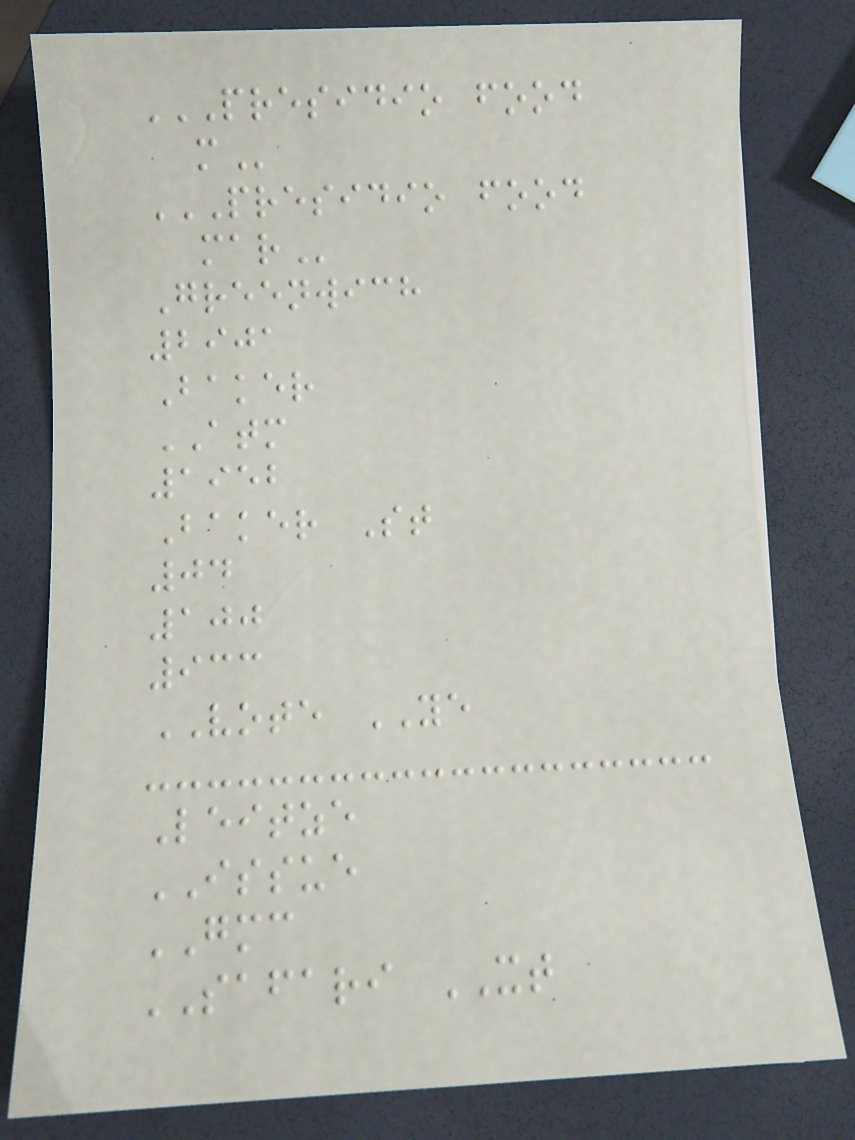PRESIDIO FOOD
M
PRESIDIO FOOD
MAR
Greenwich
2901
Baker
ATM
1952
Baker St
04
100
933
VOTE YE
Leitze
ISSUE
GMC
SAFARI XT
